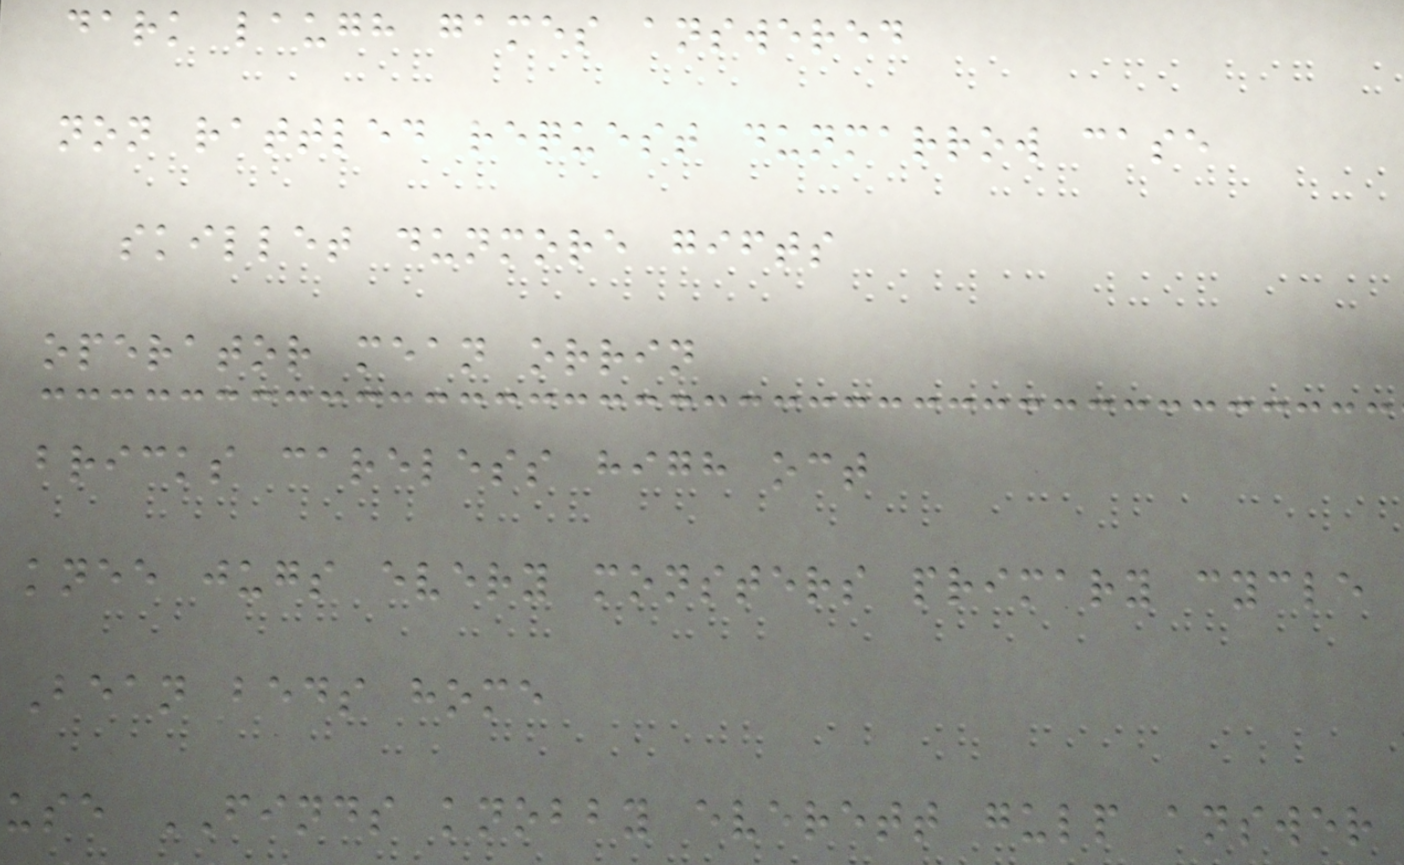dark laugh games answered
non rattled request dunmarrow case
skillet dunmore gifts
operator mean orrin
bricks careless high oct
knee jugs every monsters primary cycle
Bean beds home
use FINDS knobby everett gulp answer
